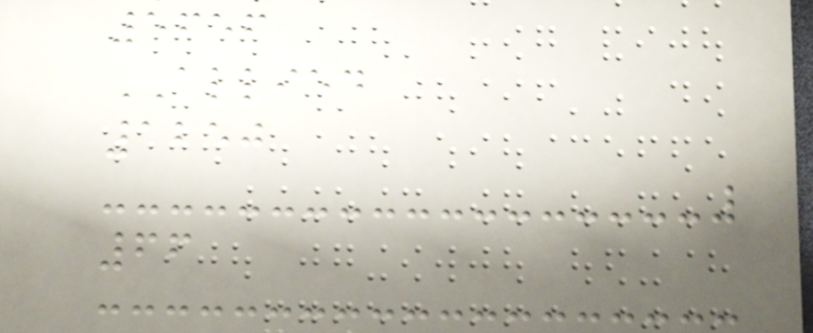5656
ALLIED
1250
66
